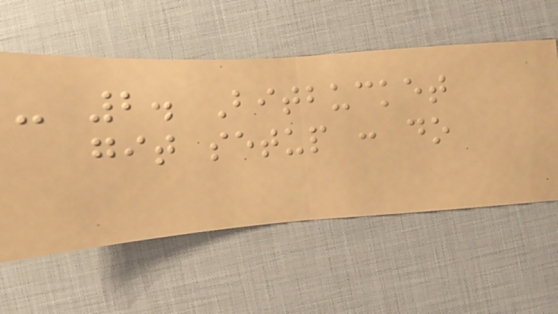- 2. Bitbucket
git setup : do
